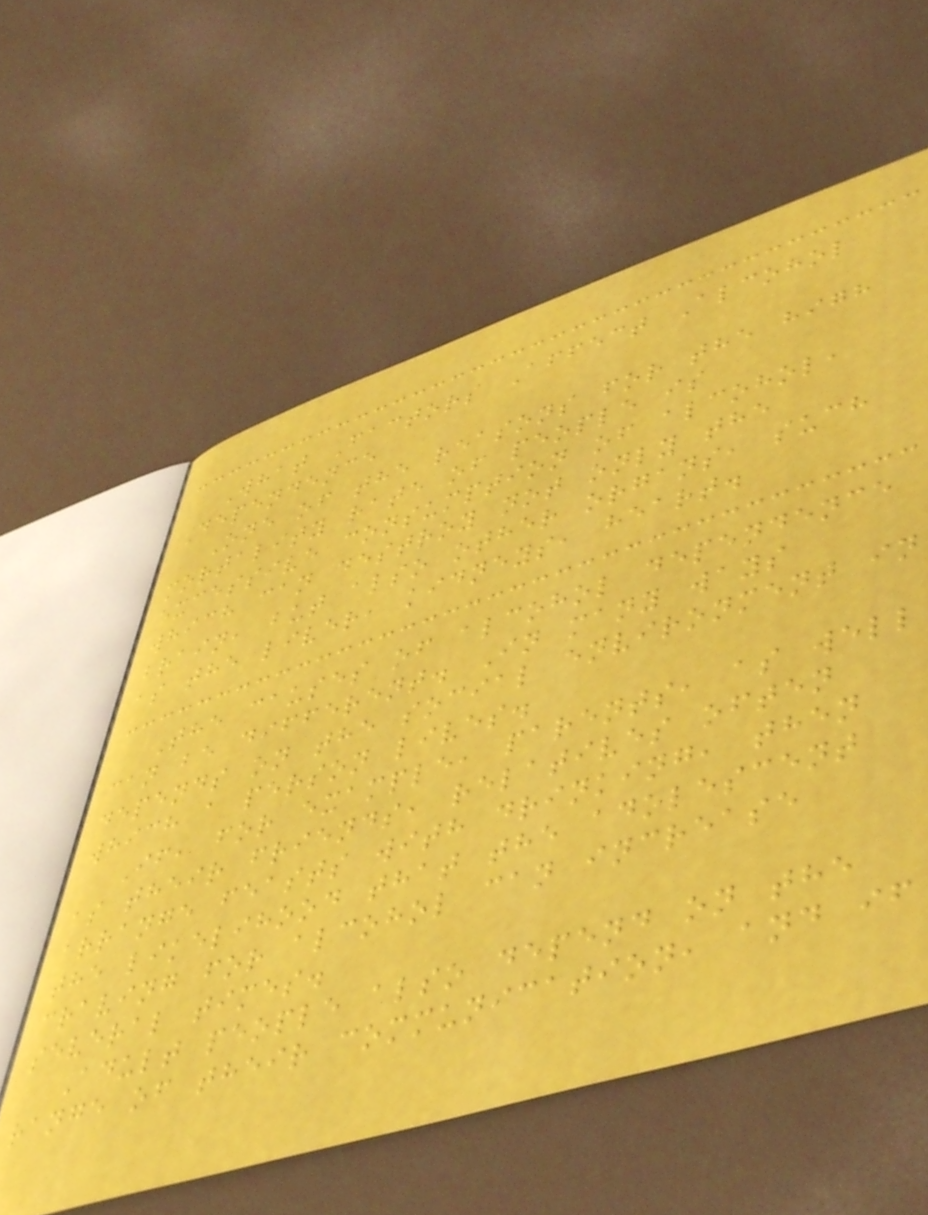What Factors Affect Alcohol
Dependence
One of the reasons for the high
mortality rate of people is
excessive consumption of alcohol,
which can destroy not only the
brain, but also other organs, such
as the liver, kidneys, heart.
The causes of alcohol dependence
can be different. In many ways
depends on the social environment in
which a person lives.
If, for example, parents, as well
as their friends, relatives often
arrange feasts with drinking, then
the likelihood that the adolescent
craving for alcohol can increase
several times.
Adult people also depend on the
range of their communication, and if
